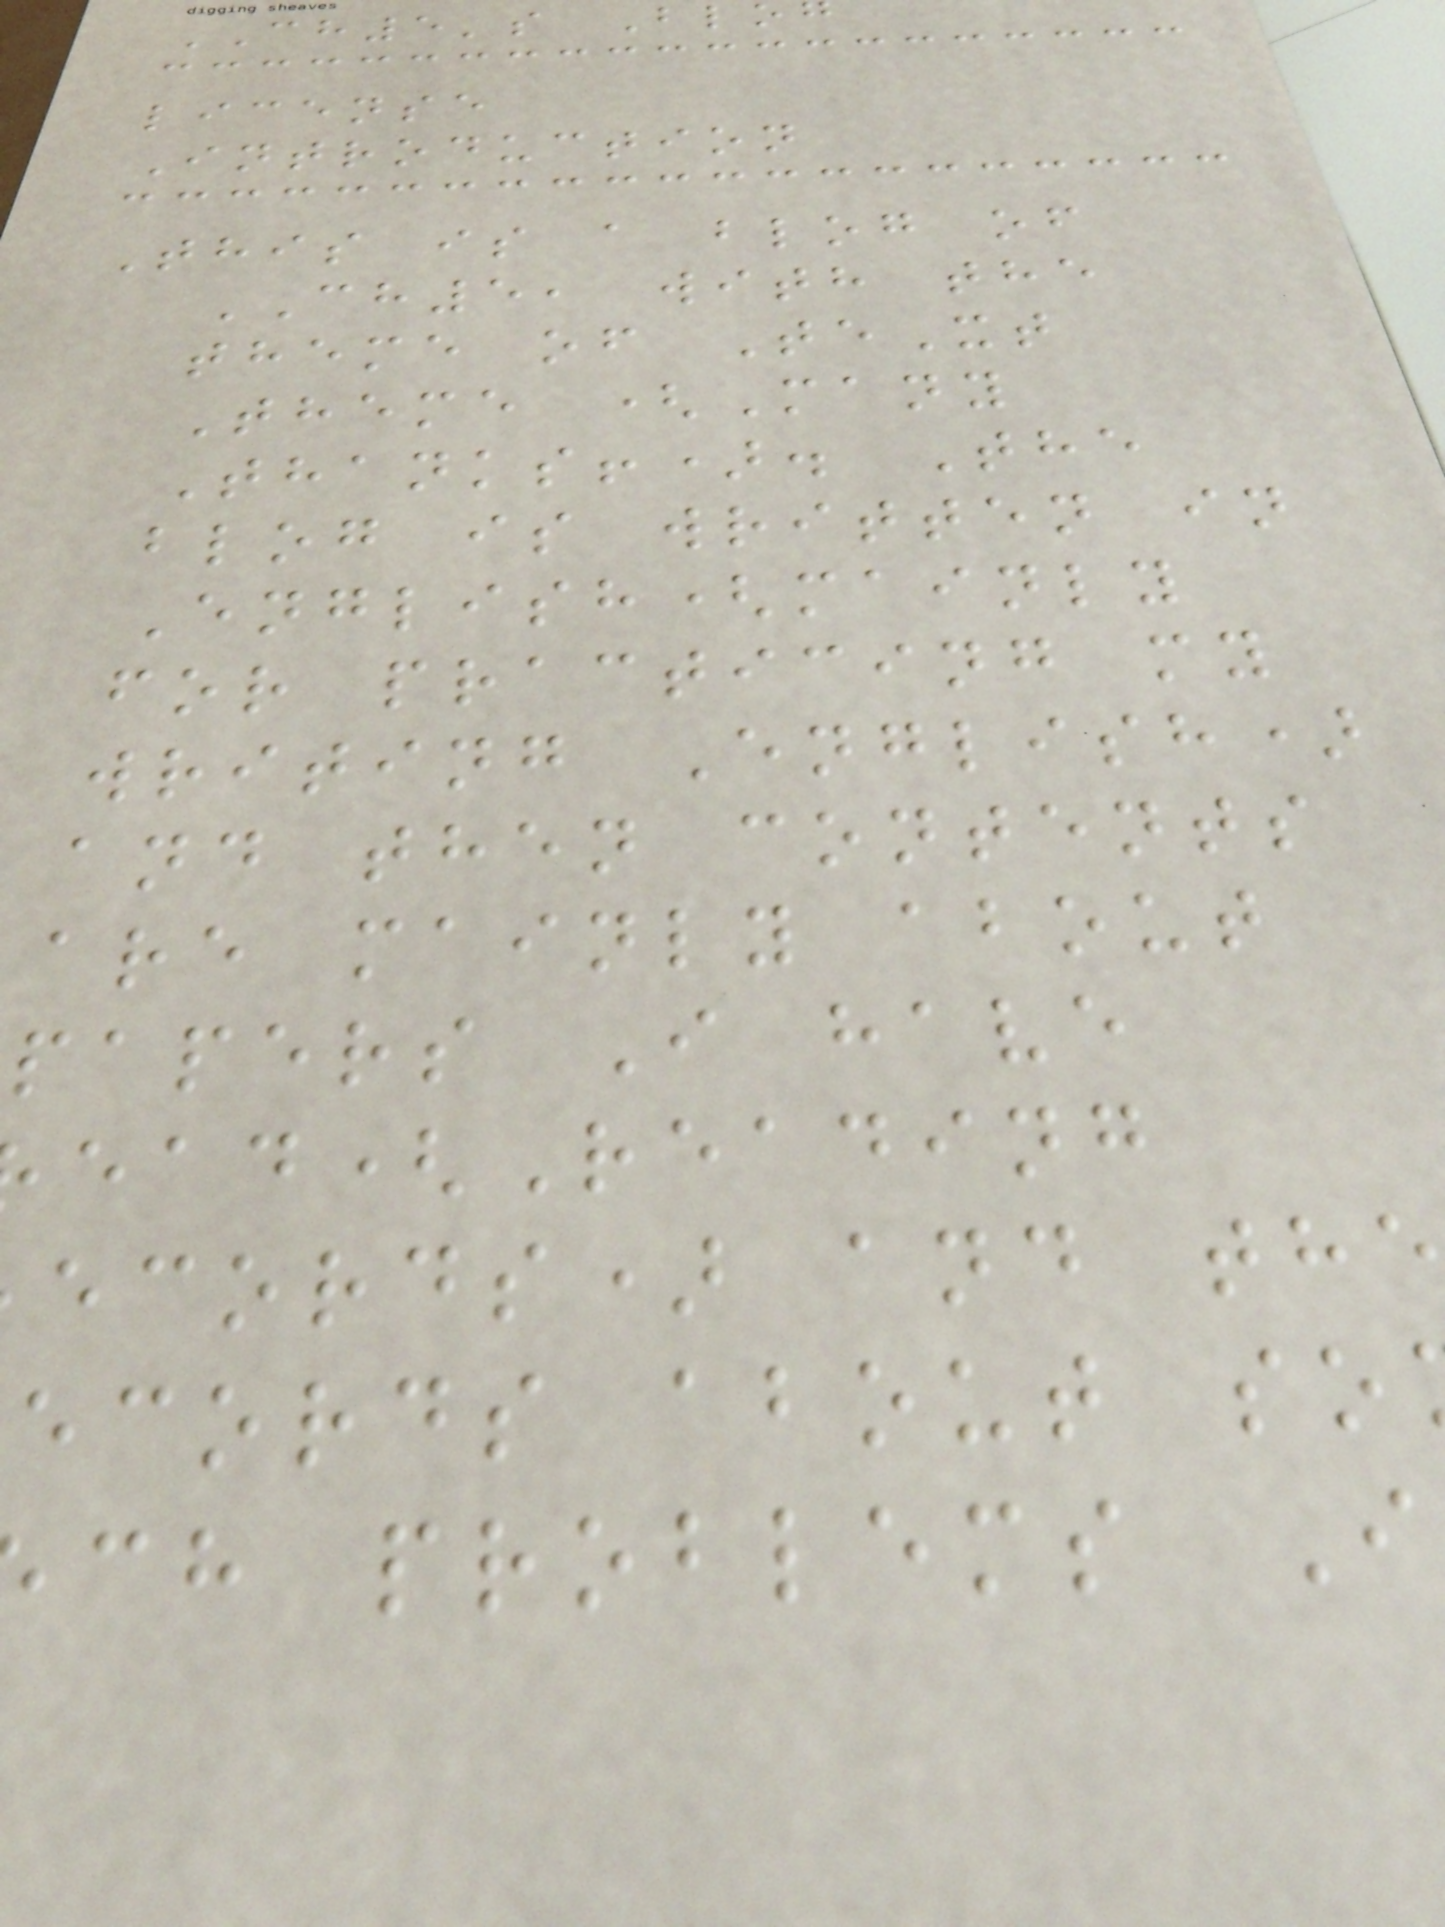CH5's Bl
license
Introduction
This is a blog of
CH5, with the
theme of TeXt
Theme (Many
Thanks!). The
blog is written in
English(mainly
for practicing my
writing English)
and then contents
are mainly about
papers I have
ead(Reading
ecords) and th
ecords about so
ch problems I
